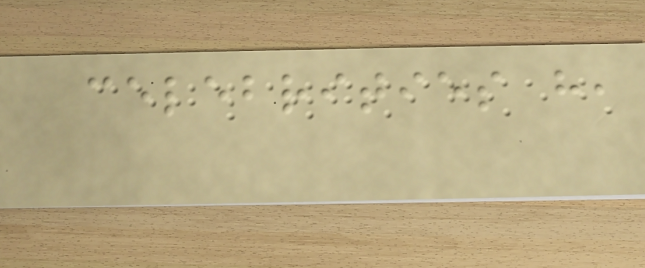celebrities have,
